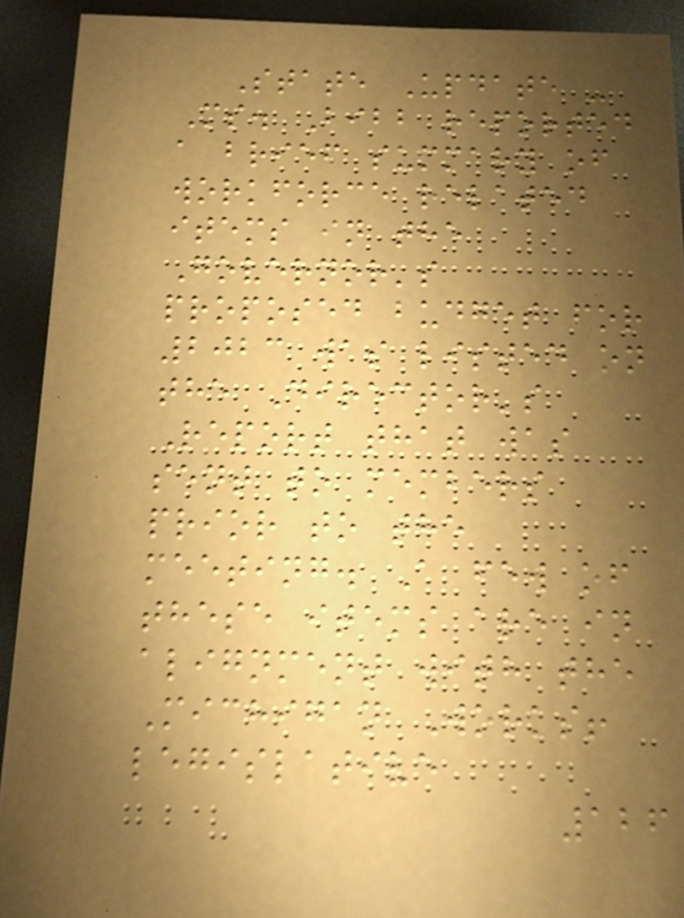State Update -
Ms. Bibb reported
a brief summary of
workforce related
items in the
Governor's
proposed budget for
2023 was listed on
the Director's
Report that was
sent to members
prior to the
meeting. A few of
these items are in
alignment with the
Michigan Works!
legislative
126
